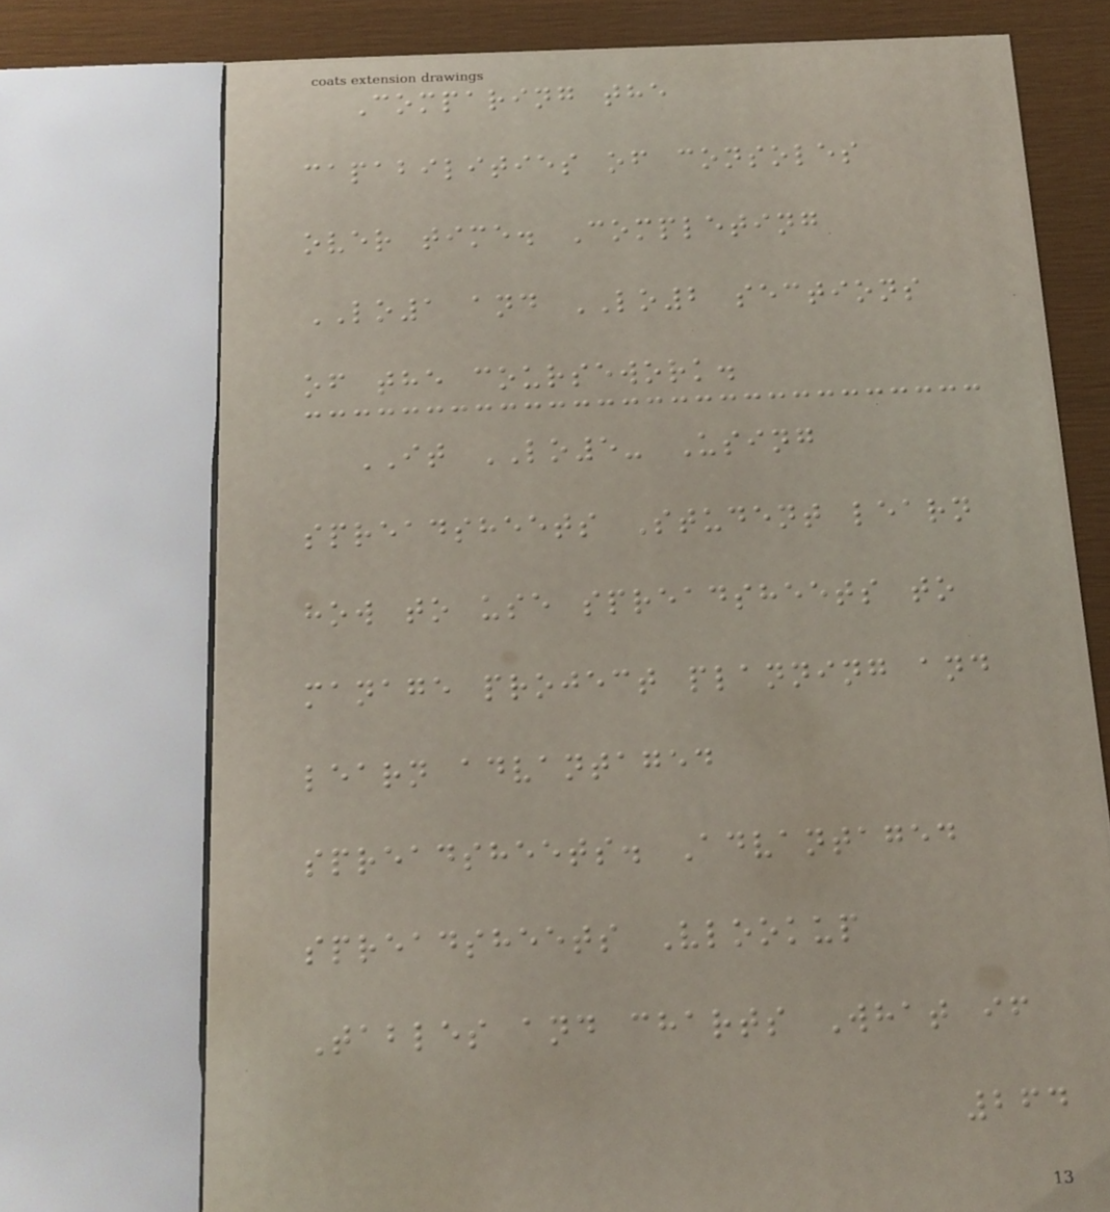Comparing the
capabilities of consoles
over time. Completing
LO1 and LO2 sections
of the coursework.
IT LO5- Using
spreadsheets Student learn
how to use spreadsheets to
manage project planning and
learn advantaged
spreadsheets. Advantaged
spreadsheets Vlookup
Tables and charts What if
264
